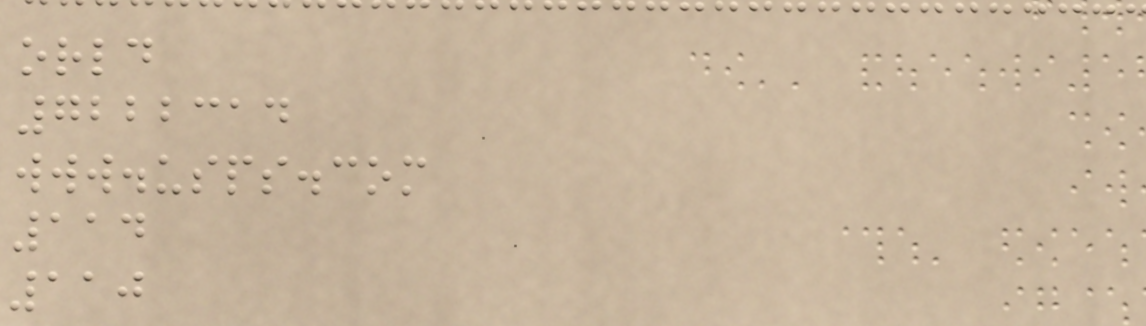orld
7222314
www.usps.com
114
110
